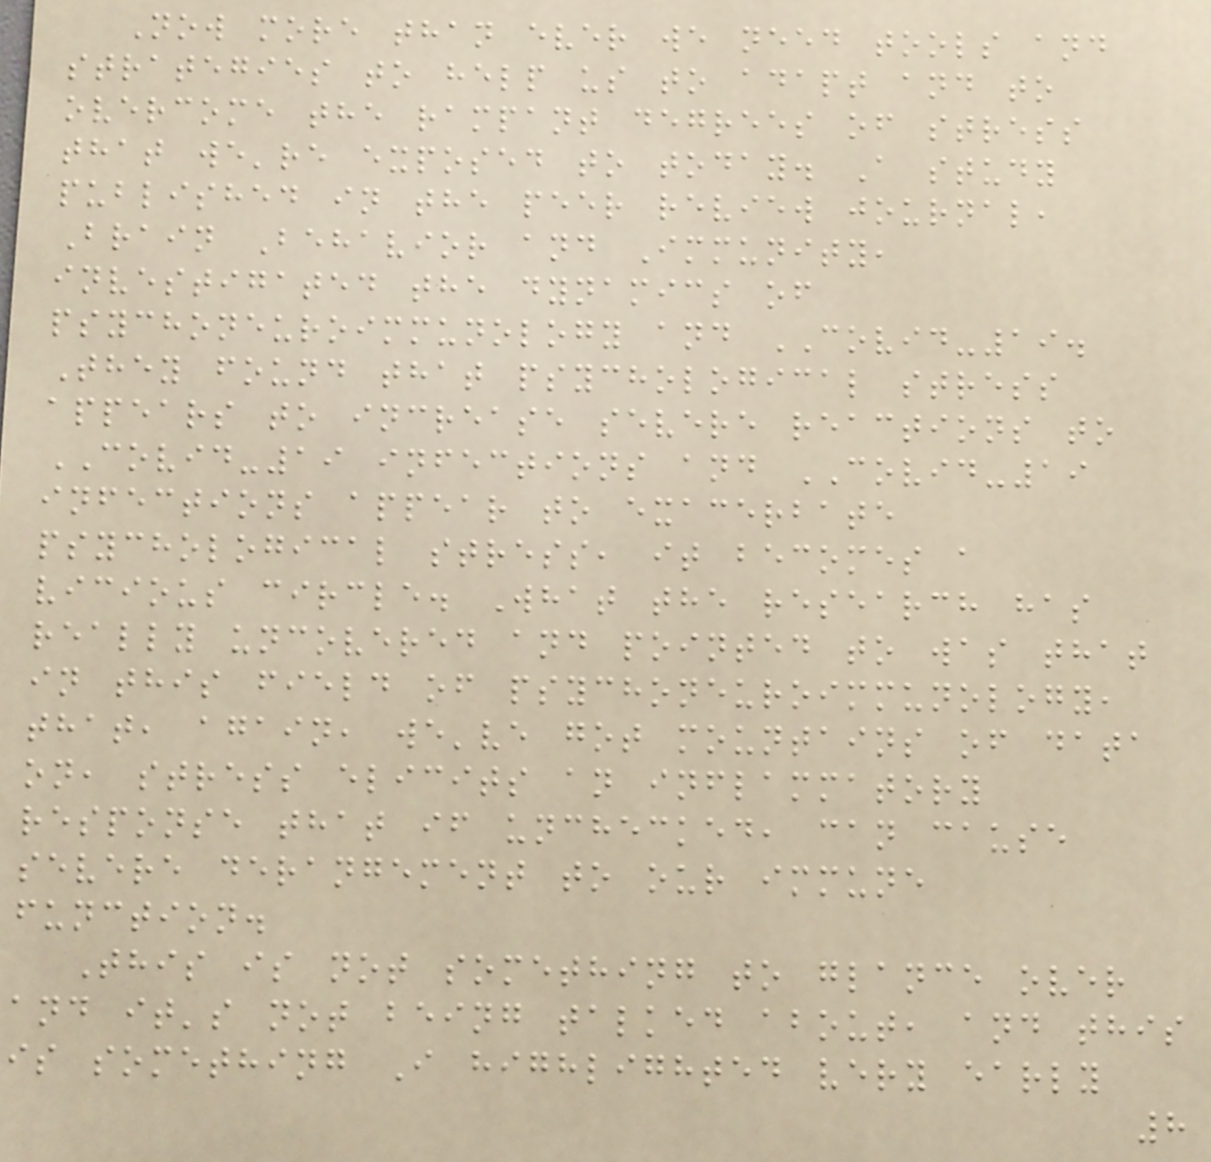Now more than ever we need tools and
strategies to help us to adapt and to
overcome the rampant degrees of stress
that we're exposed to today. A study
published in the peer review journal,
Brain Behavior and Immunity,
investigated the dynamics of
psychoneuroimmunology and COVID-19.
They found that psychological stress
appears to increase severe reactions to
COVID-19 infections and COVID-19
infections appear to exacerbate
psychological stress, it becomes a
vicious circle. What the research has
really uncovered and pointed to was that
in this field of psychoneuroimmunology,
that, again, we've got mountains of data
on, stress elicits an inflammatory
response that if unchecked, can cause
severe derangement to our immune
function.
This is not something to glance over
and it's not being talked about, and this
is something I highlighted very early
8
